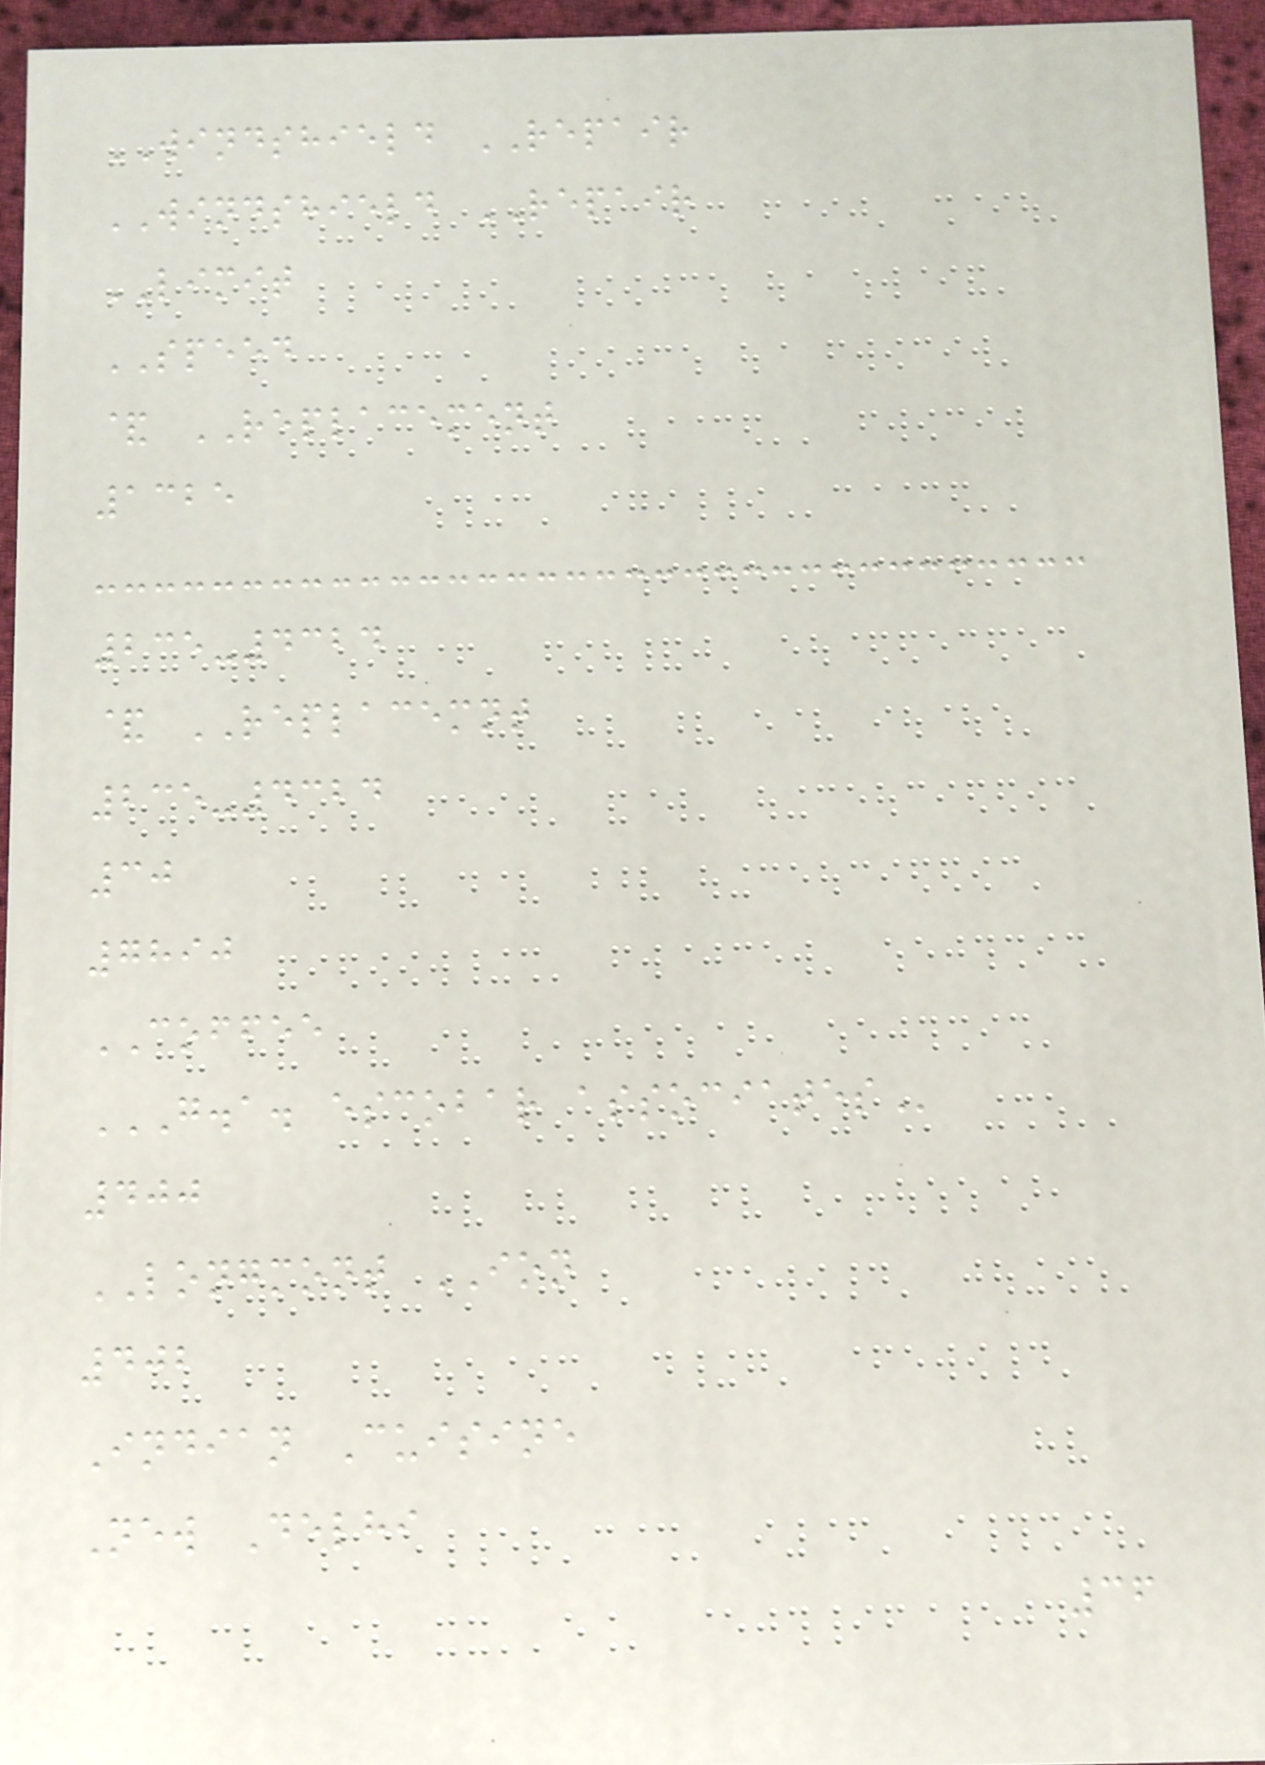WINDSHIELD REPAIR
WINDSHIELD REPAIR
LIMIT
SPEED
& REPLACEMENT
1325
235-4324
& REPLACEMNT
235-4324
30
7890
COFFEE
G.A. ESCOBAR ASSOCIATES
400
LONGMONT ION
402
Indian Cuisine
New Delhi
36
